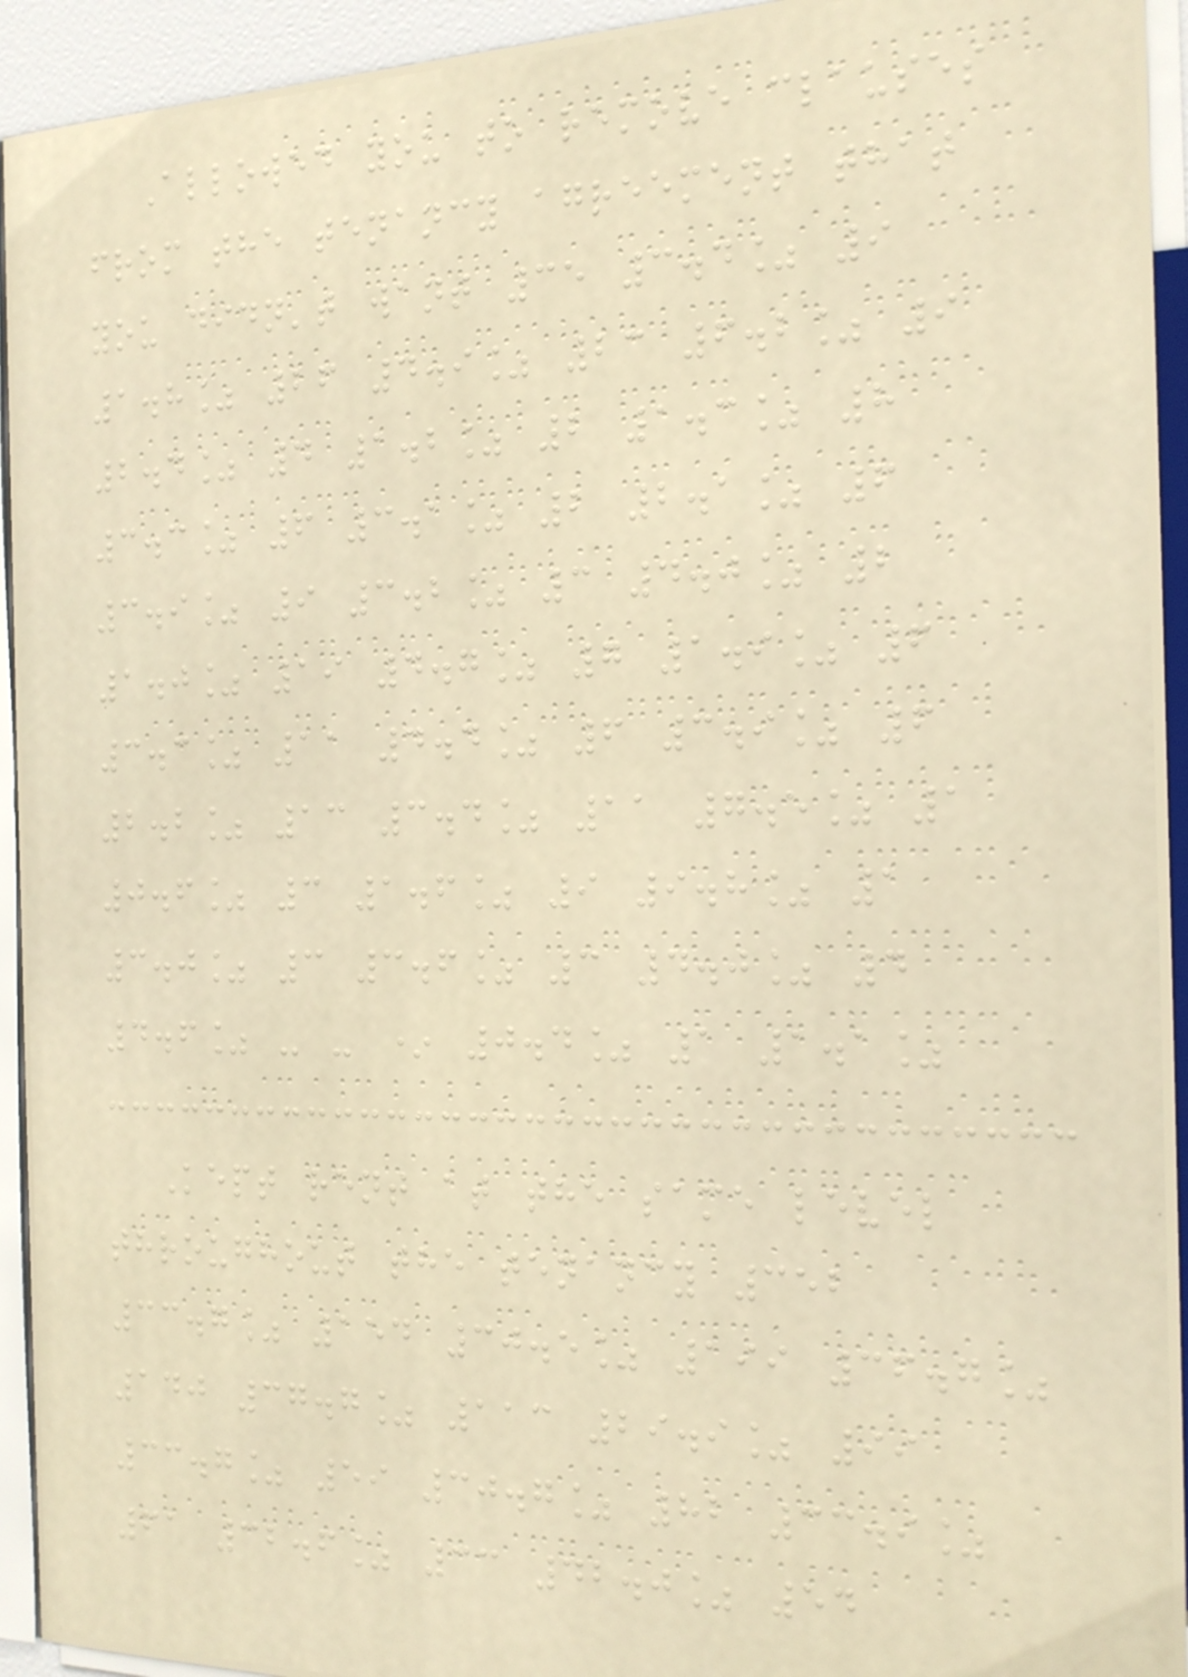Allowed you to remove clauses
from the tenancy agreement that
you didn't want 35 3.4% 9
1.8% 26 4.9% 23 6.2% 9
2.4% 4 1.2% 2 1.3% 8
3.3% 6 3.1% 2 2.1% 6
3.9% 9 3.2% 3 4.0% 2
1.0% 19 4.7% 7 1.9% 6
3.3% 11 4.4% 6 3.9% 6
2.2% 13 3.4% 11 7.5% 1
0.6% 3 1.6% 9 9.8% 1
3.0% 3 3.6% 3 4.0% 4
4.6% - - * 0.4% 1 1.1%
Kept rent at the same level
throughout the tenancy 352
33.7% 154 30.5% 199 36.7%
140 37.7% 113 29.9% 99
33.7% 59 30.7% 82 33.9%
61 32.6% 33 42.0% 54
